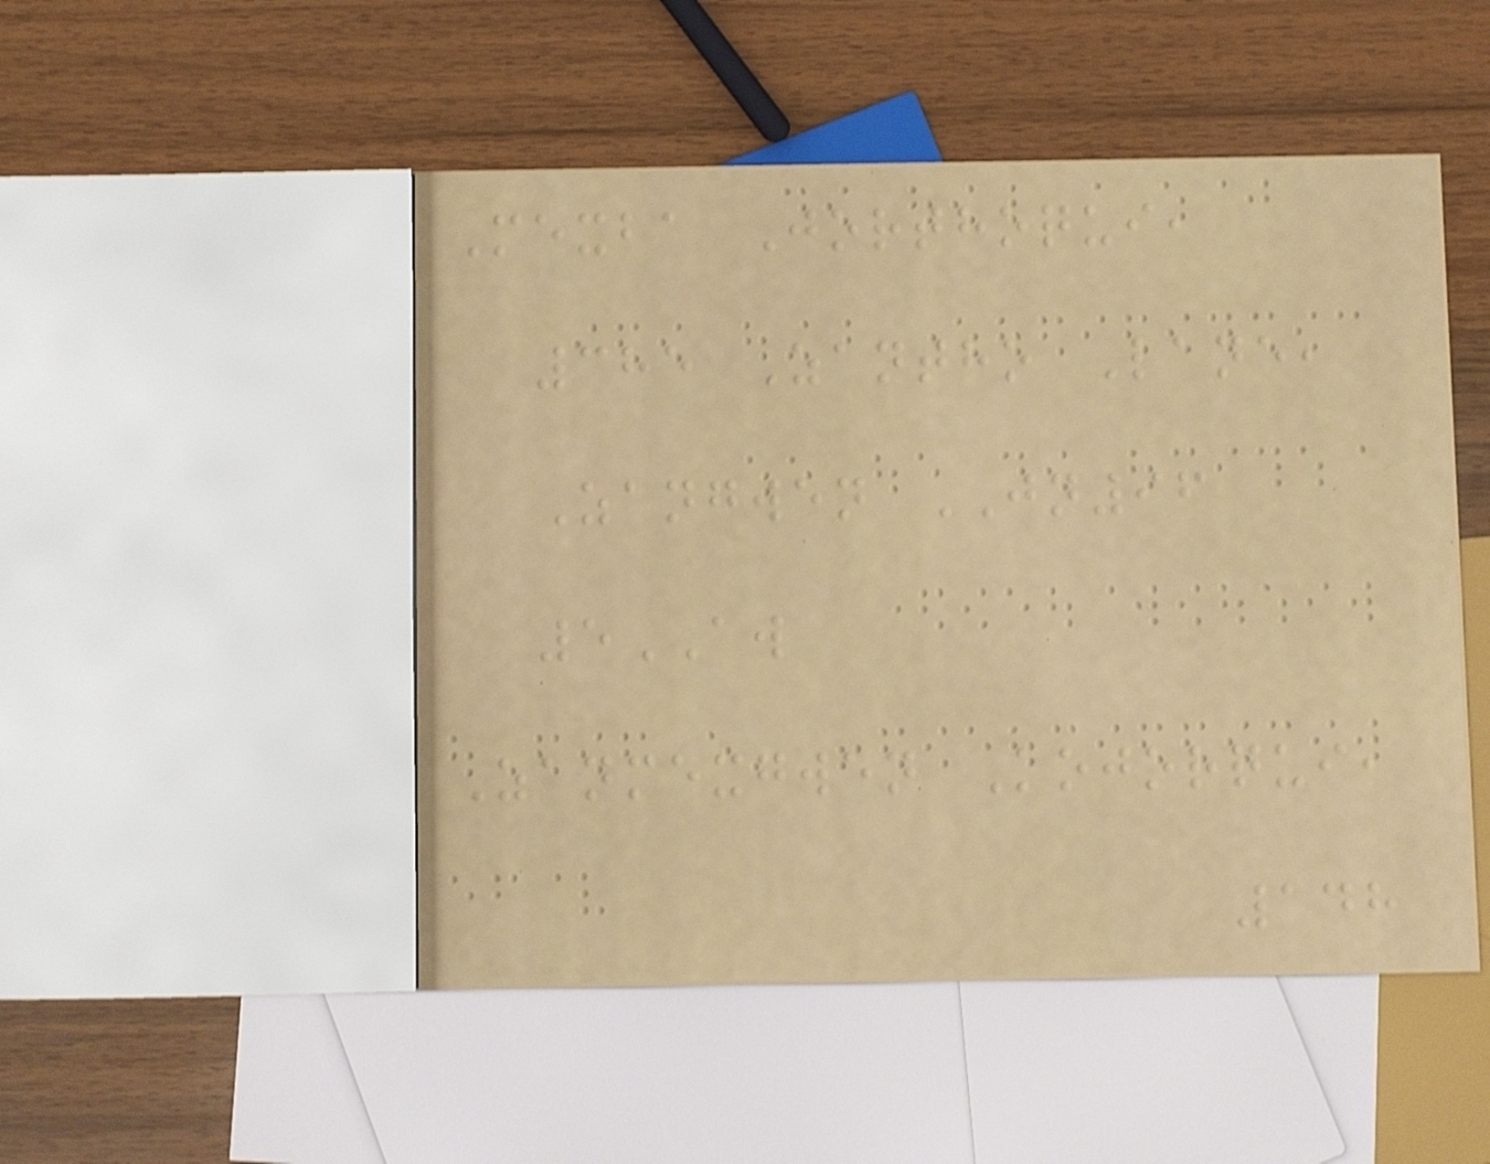Mexba Jorthoqui,
385 Zantho Lane,
Zangwen JN96
5AW
Zanmexgwen Kojorqui,
148
